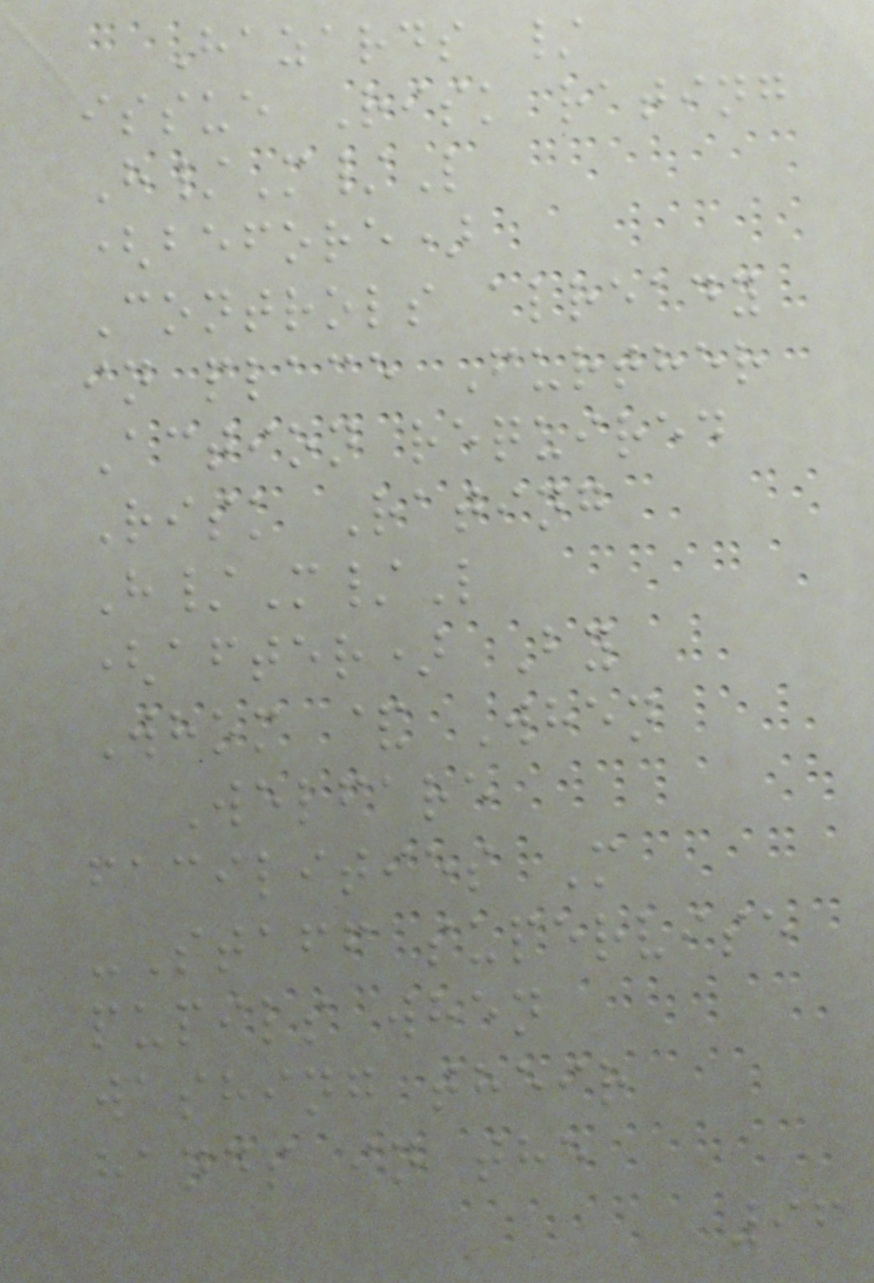Hazards /
issue Risk rating
H/M/L
(before)
Controls already
in place Further
Action required
Risk Rating
H/M/L
(after) By
Whom & When
Welfare
facilities M
-Staff supervise
pupils when
washing their
hands in the
96
